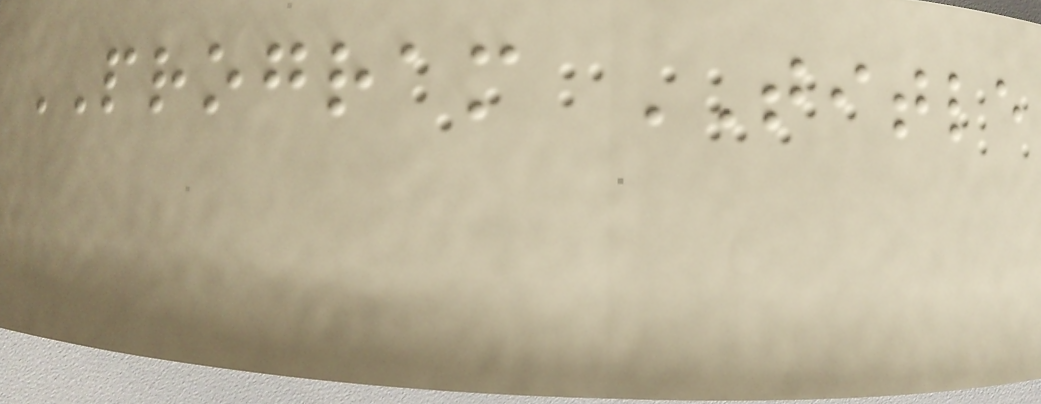PROGRAM TITLE
